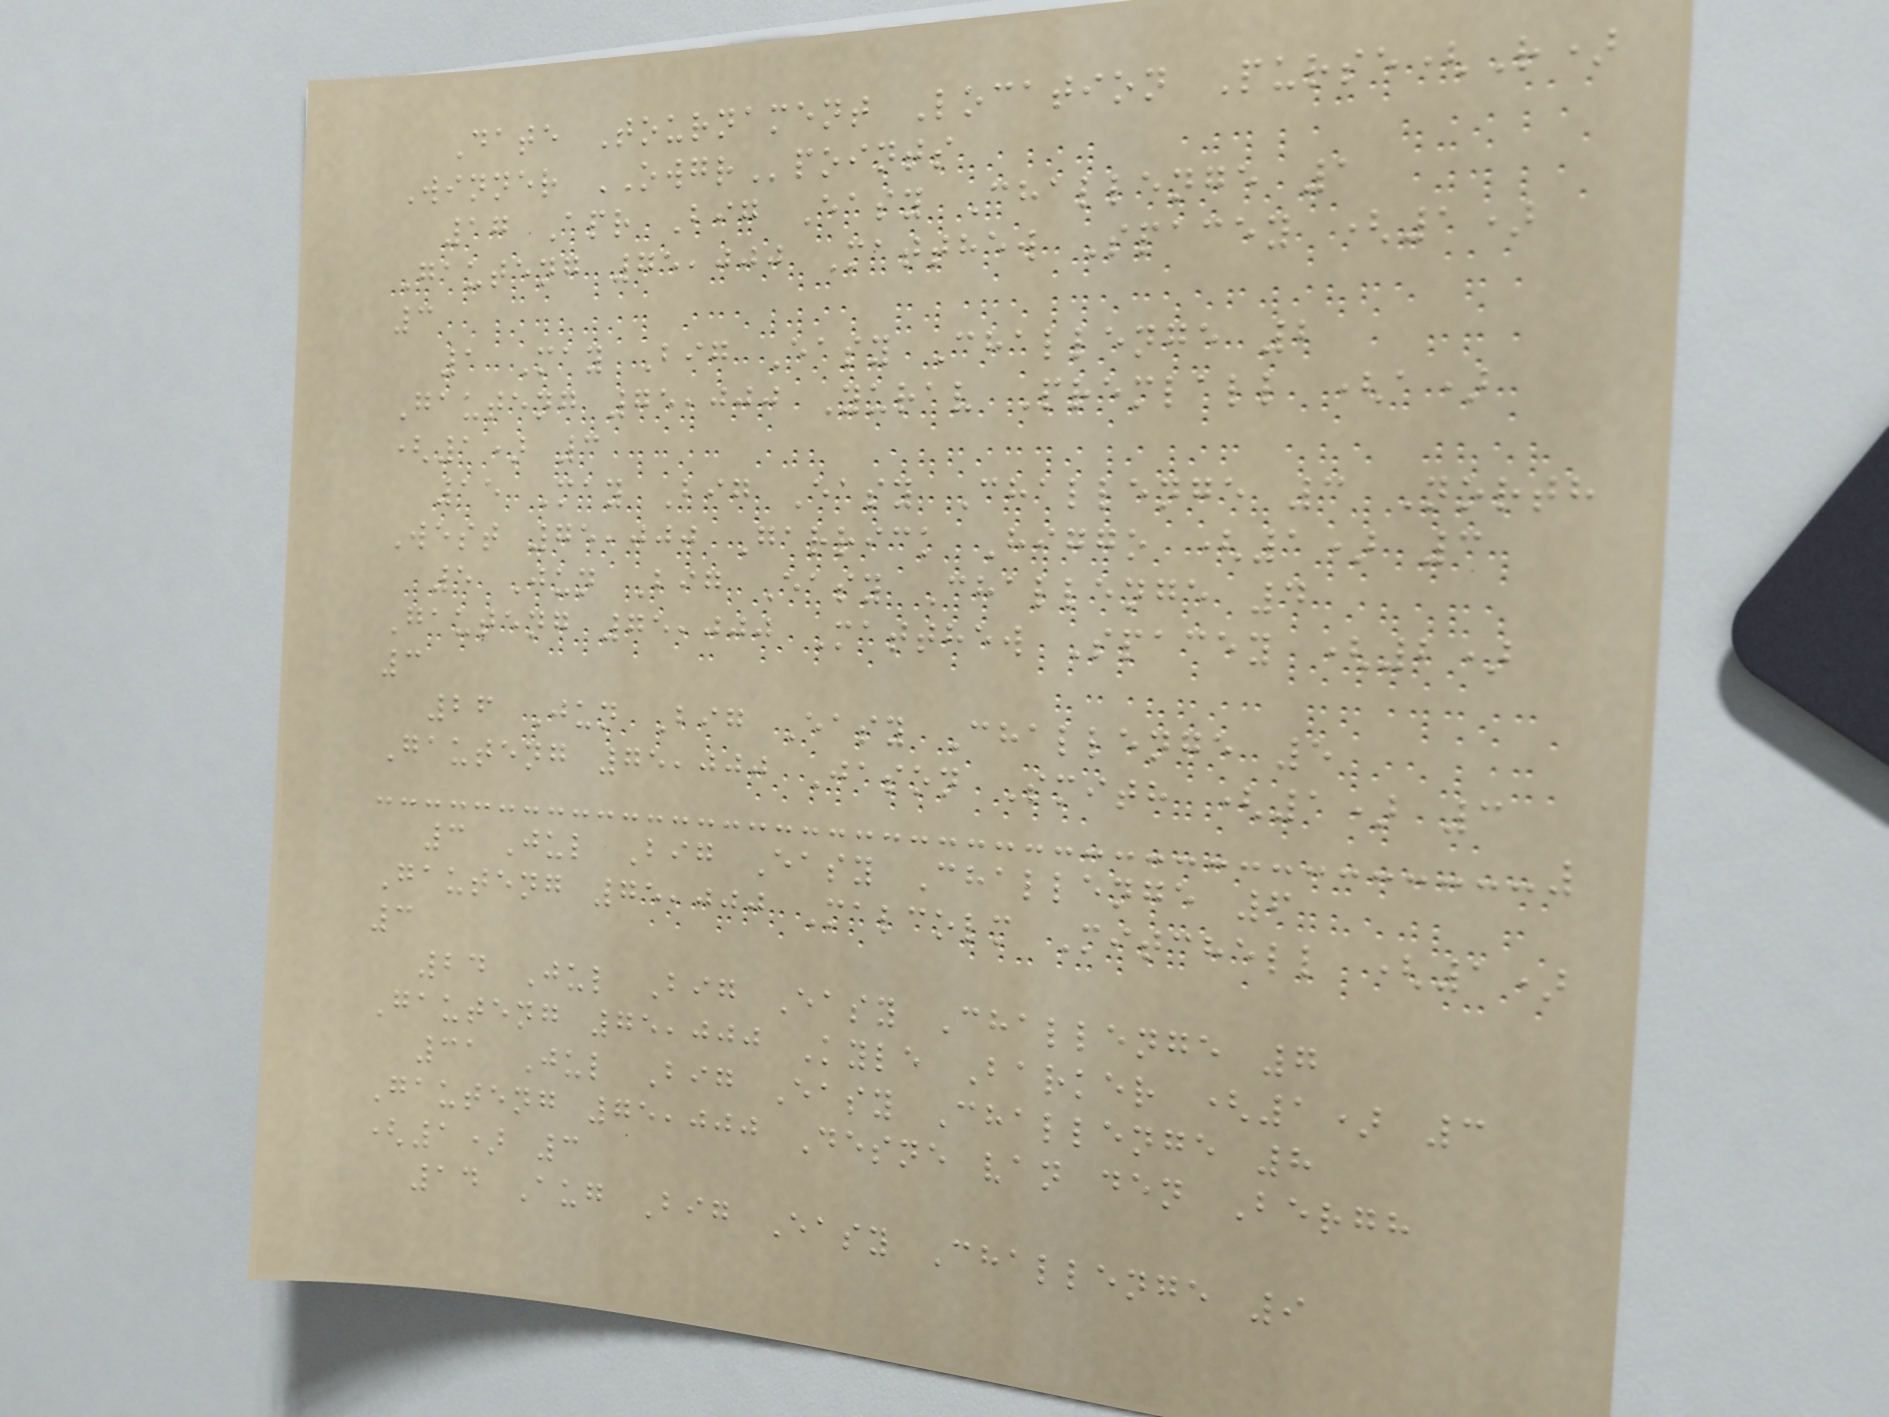Date Tournament Location Purse(R)
Winner OWGRpoints
17 Apr Big Easy Challenge 1
Gauteng 75,000 Matthew Spacey (1)
3
1 May Big Easy Challenge 2
Gauteng 75,000 Yurav Premlall (a)
(1) 3
15 May Big Easy Challenge 3 North
West 75,000 Garrick Higgo (1) 3
5 Jun Big Easy Challenge 4
Gauteng 75,000 Matthew Spacey (2)
3
26 Jun Big Easy Challenge 5
Gauteng 75,000 Jason Smith (1) 3
3 Jul Big Easy Challenge 6
Gauteng 75,000 Malcolm Mitchell (1)
3
24 Jul Big Easy Challenge 7
Gauteng 75,000 Kyle Barker (1) 3
31 Jul Big Easy Challenge 8
Gauteng 75,000 Desne van den Bergh
(1) 3
14 Aug Big Easy Challenge 9
